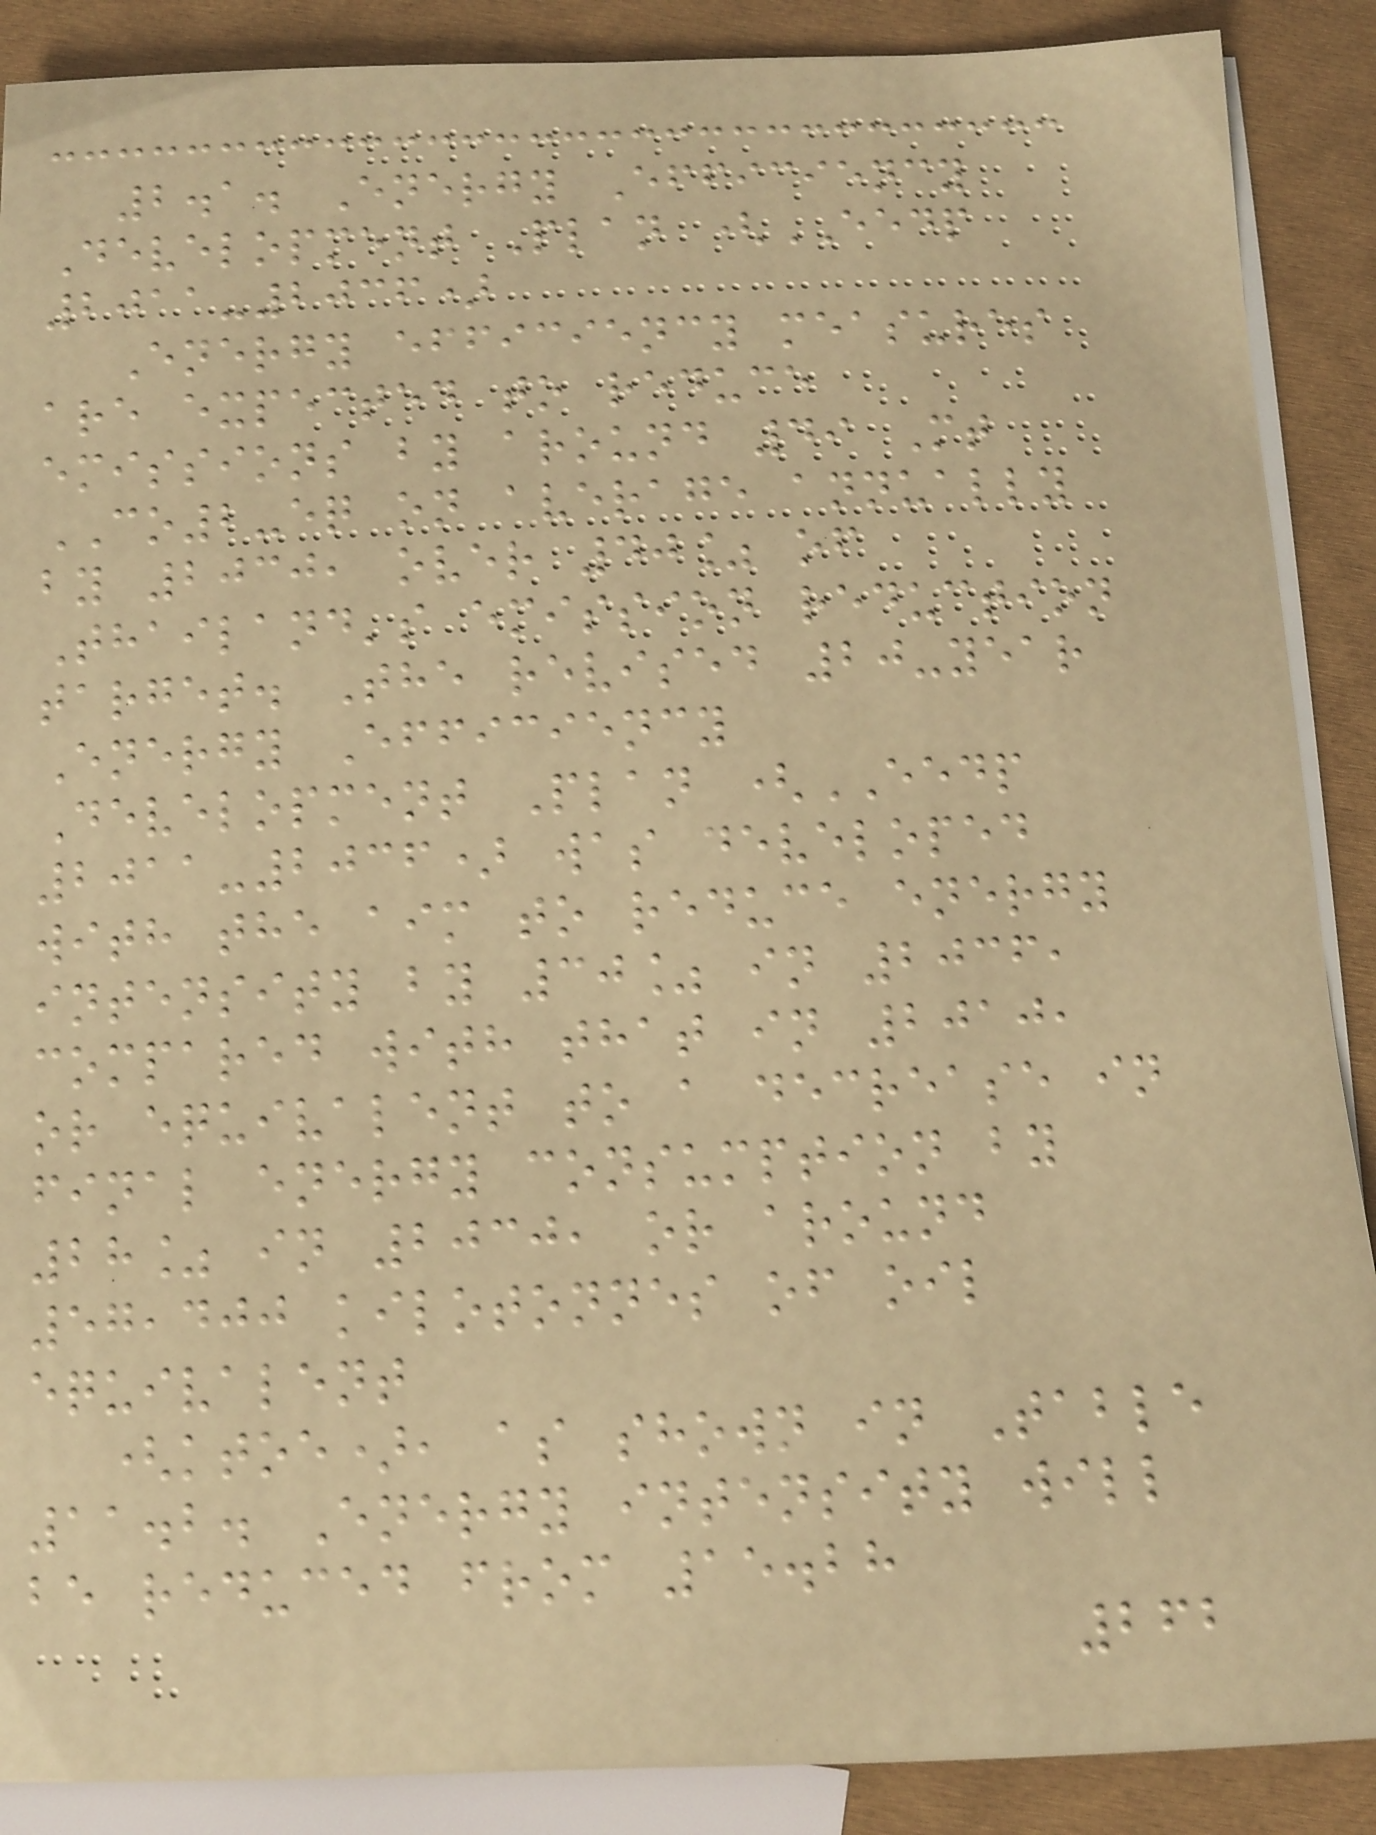2.1. Energy Efficiency
Development Plan (EEDP
2011-2036)
Energy efficiency measures
are expected to reduce
emissions by around 49 Mt
CO2-eq on average annually
by 2030, over 40% of
Thailand's emission reduction
target. The revised 20-year
Energy Efficiency
Development Plan (EEDP
2011-2036) was developed
with the aim to reduce energy
intensity by 30% in 2036,
compared with that in 2010,
or equivalent to a decrease in
final energy consumption by
28% in 2030, or around
57,400 kilotonnes of oil
equivalent
(ktoe), as shown in Table
11.2. Energy intensity will
be reduced from 15.28
262
